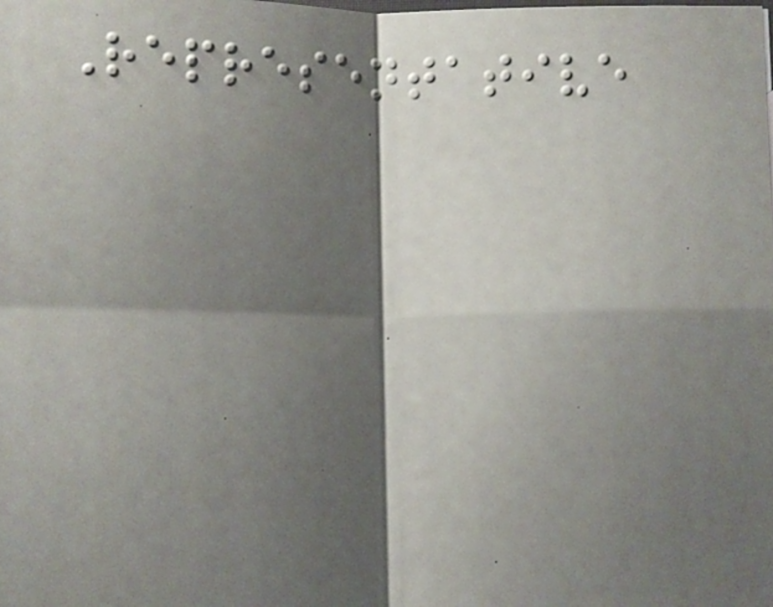Representative
